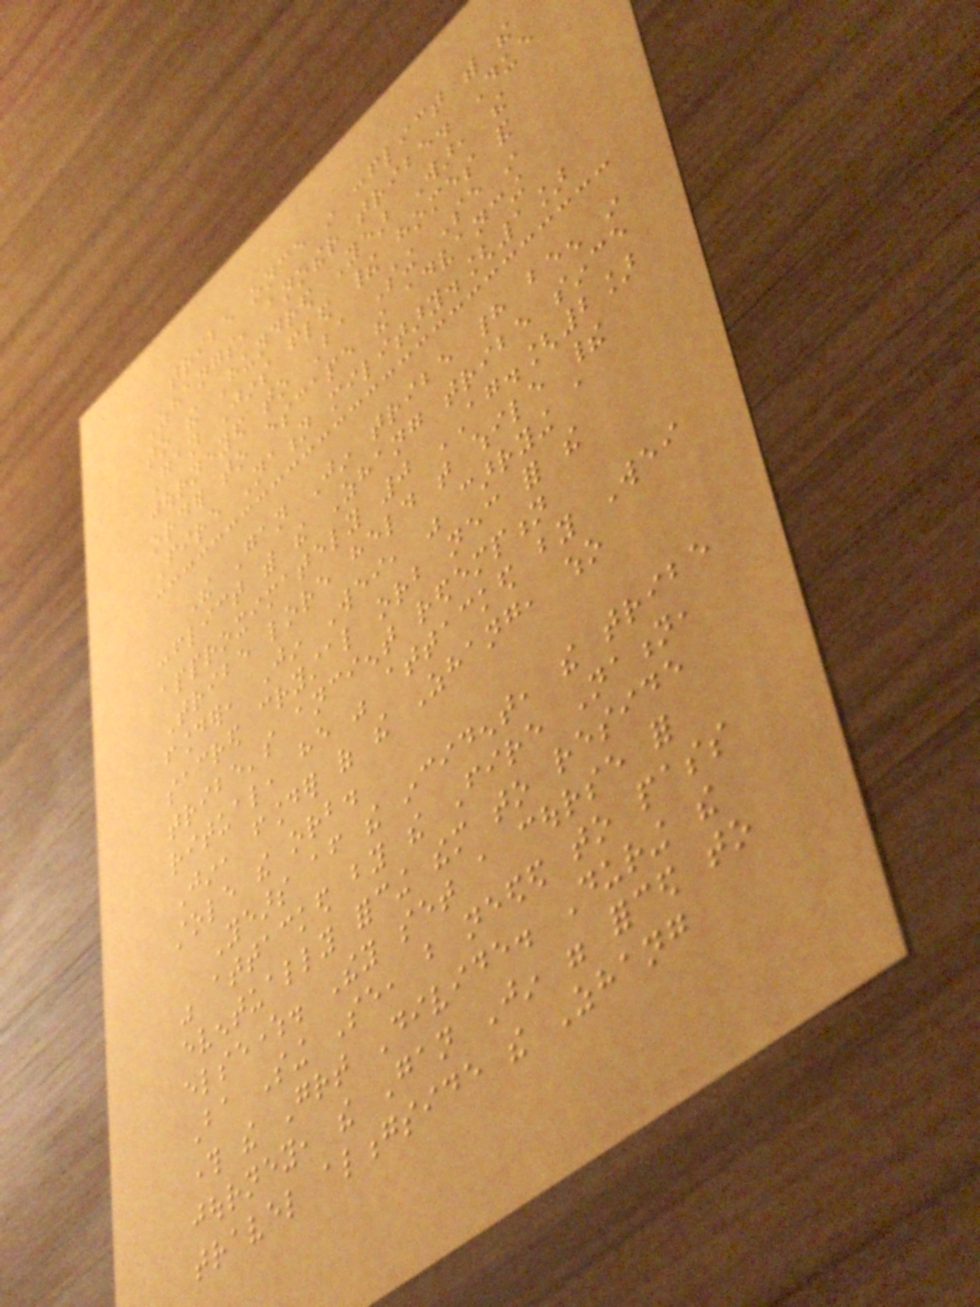tribe once in conflict with the
Zhangs, another tribe. Due
to the Hundred Year War, the
Gan Jins fled their homes and
journeyed to Ba Sing Se in
order to escape the advancing
Fire Nation military.[1]
The Gan Jin tribe had been in
conflict with the Zhang tribe since
approximately 0 AG.[2]
Tribe lore held that while their
founder, Jin Wei, was carrying a
sacred crystal orb necessary for the
tribe's ancient redemption
ritual, he was attacked by Wei
Jin, founder of the Zhang, who
stole the orb.
Years after the incident, the tribe
was attacked by the Fire Nation,
eventually forcing them to reside
elsewhere. They set a course for
Ba Sing Se, but needed to pass
through the Great Divide. During the
journey, the Gan Jin were forced to
travel alongside the Zhang
